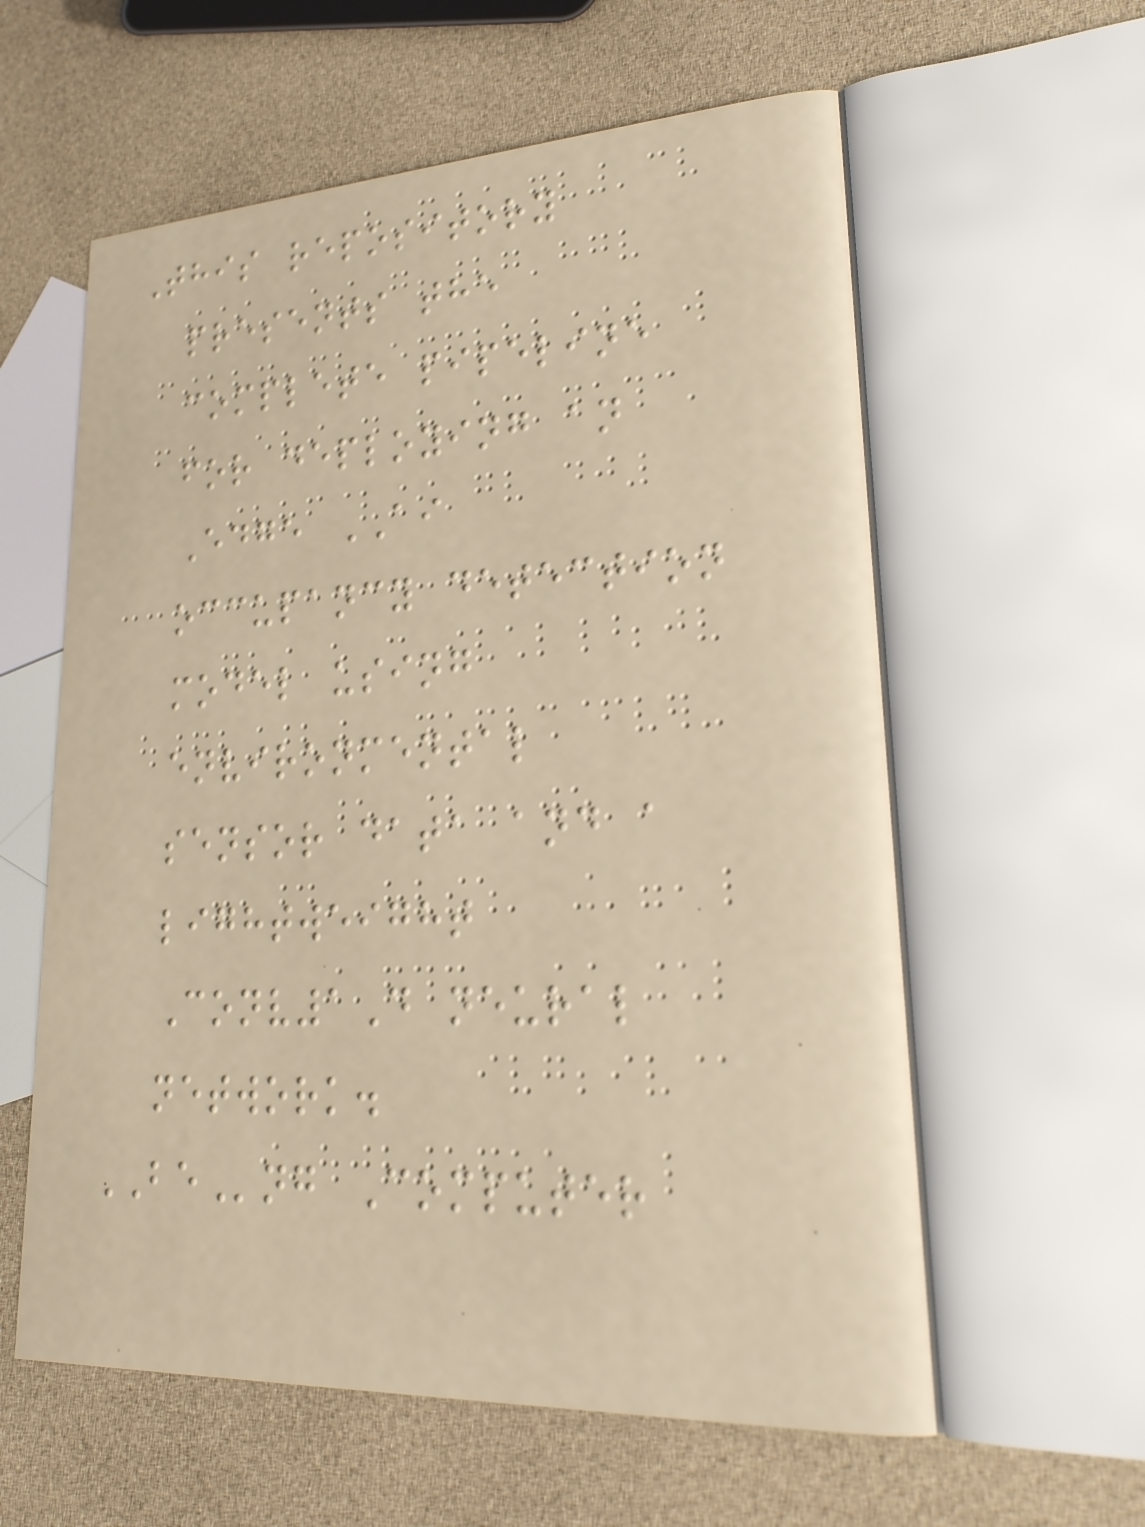This repository
presents the
complete pipeline
for deploying an
Edge AI
occupancy detection
model using
environmental
sensor data and a
lightweight
Conv1D neural
network.
BEng Computer
